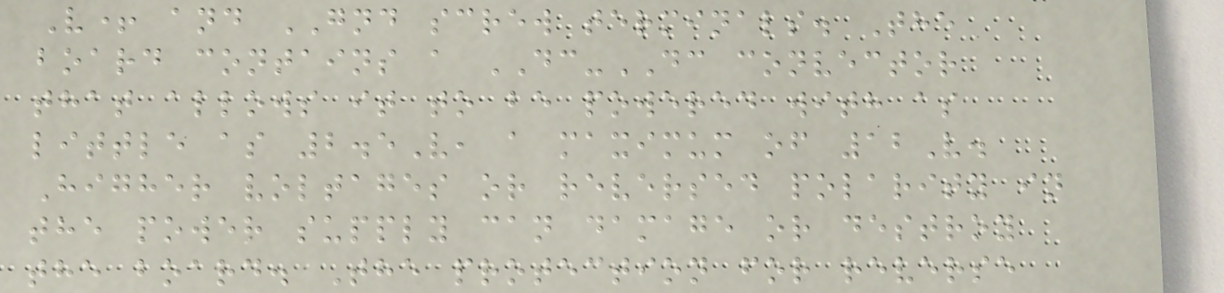V+ and GND screw terminals. The
board contains a DC-DC convector
that allows it to be powered with as
little as 2.5V, a maximum of 12V.
Higher voltages or reversed polarity in
the power supply can damage or destroy
the board. The protection for reverse
